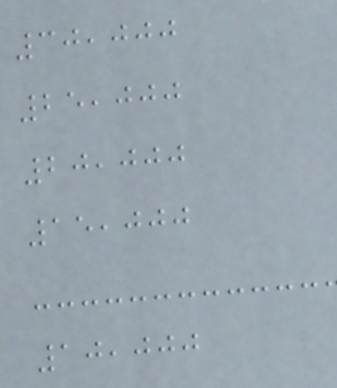30,000
25,000
20,000
15,000
10,000
